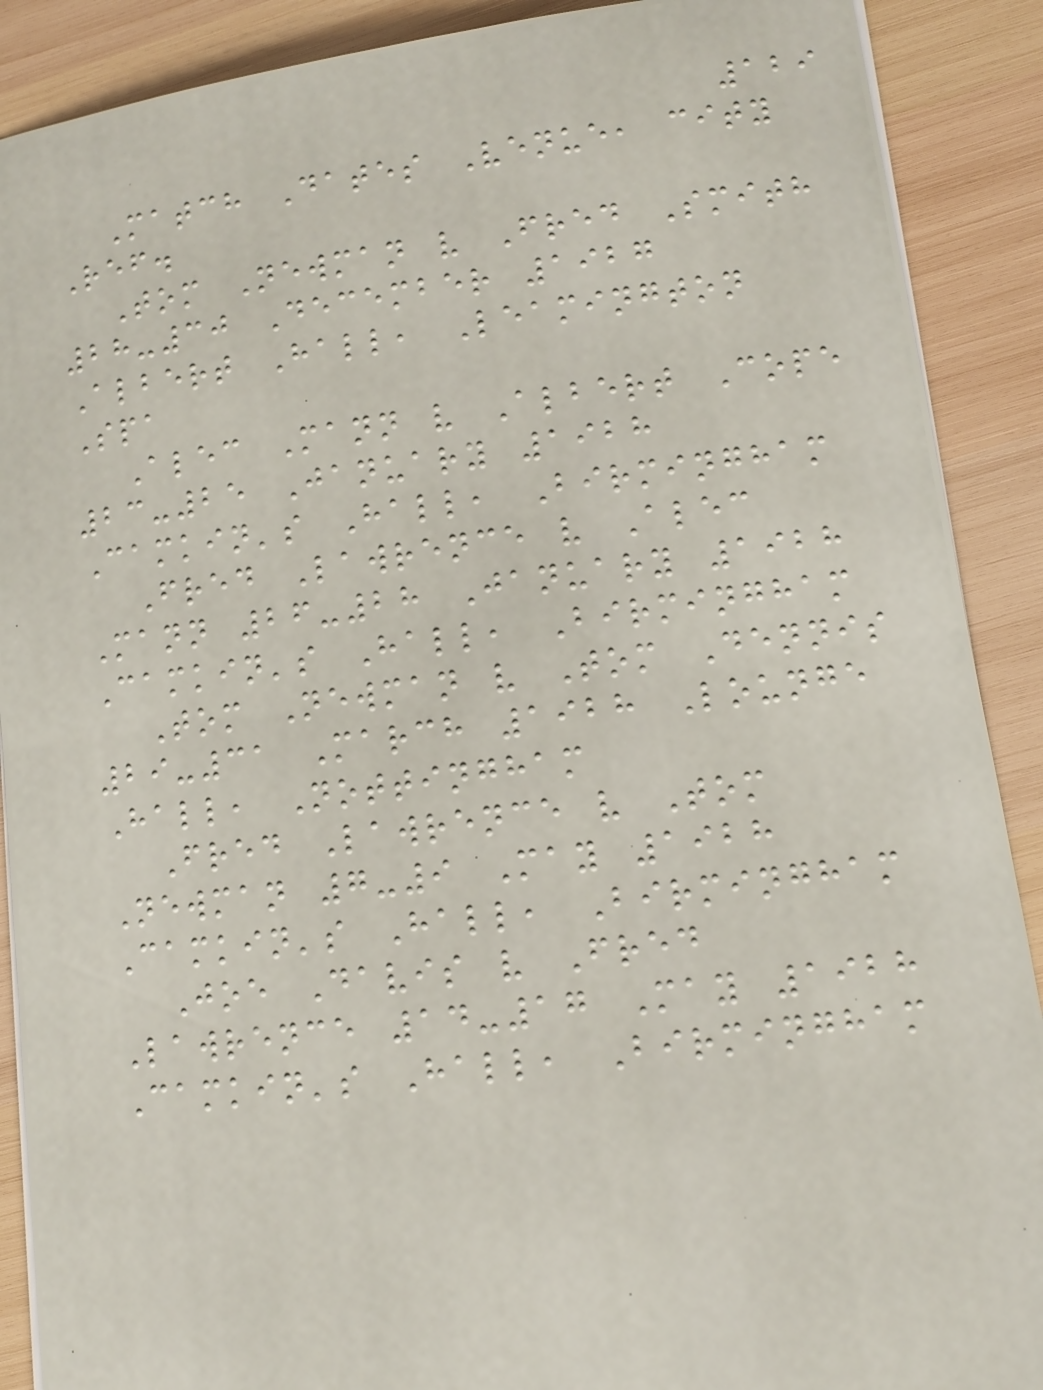129
Match Dates Venue, city
Ref.
Tom Newman v Fred Smith
28-30 December 1927
Albert Hall, Leamington
Spa
Alec Mann v Albert Cope
23-25 January 1928
Camkin's Hall, Birmingham
Fred Lawrence v Alec
Mann 26-28 January 1928
Camkin's Hall, Birmingham
Tom Newman v Tom Dennis
29-31 March 1928 Lounge
Hall, Nottingham
Fred Lawrence v Tom
Newman 7-9 May 1928
Camkin's Hall, Birmingham
Joe Davis v Fred
Lawrence 14-17 May 1928
Camkin's Hall, Birmingham
